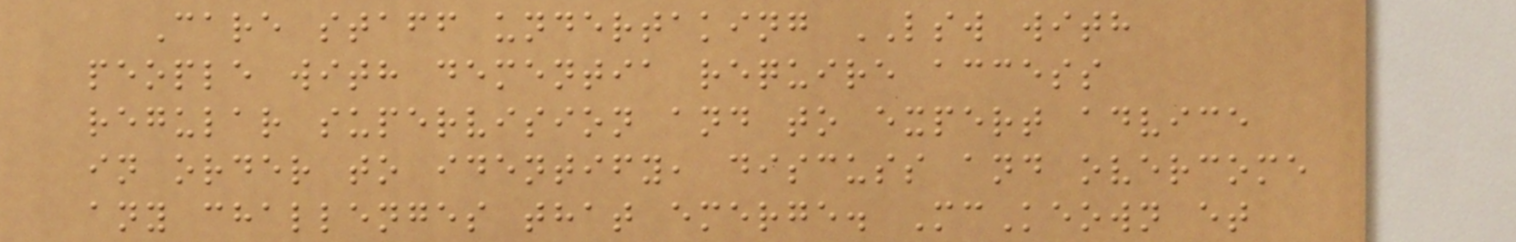Care staff undertaking LSW with
people with dementia require access
regular supervision and to expert advice
in order to identify, discuss and overcome
any challenges that emerge. McKeown et
